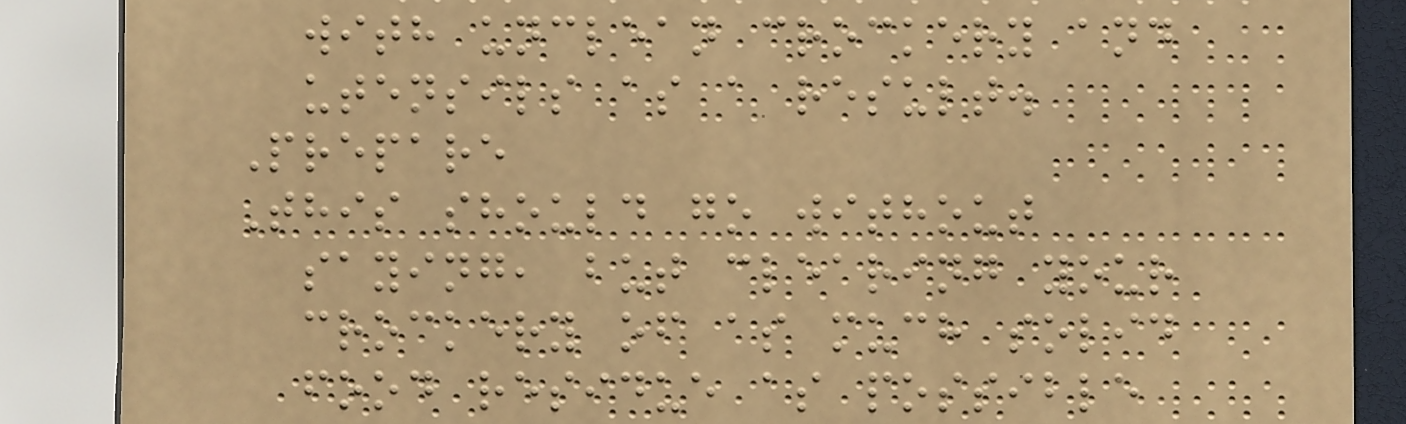with unclean crockery and
utensils as a result.
Prepare
This should go without
saying, but clearing your
crockery of as much solid
food residue as possible
